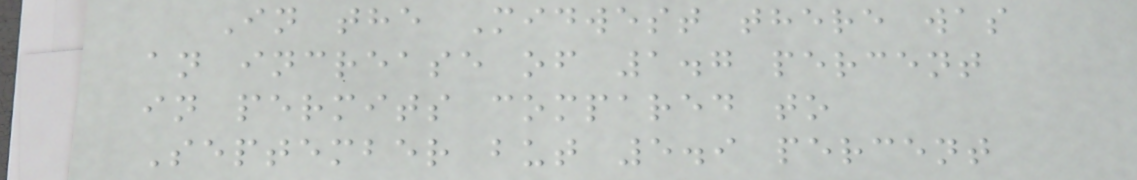In the Midwest there was
an increase of 1.7 percent
in permits compared to
September but 5.9 percent
